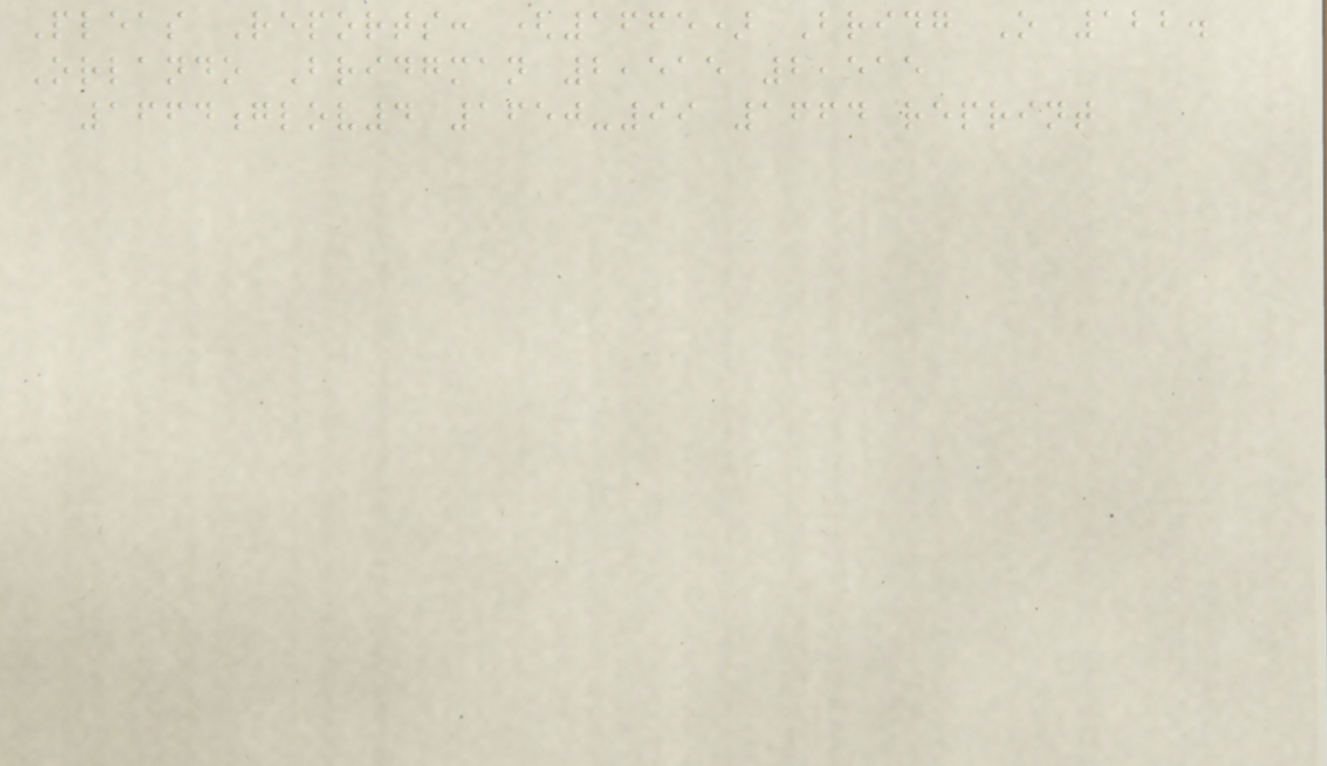Pleas Reports: (1665) Bridg O 122.
Orlando Bridgman 2,515 2,515
1664glov4 1650-99 1664 reprint
